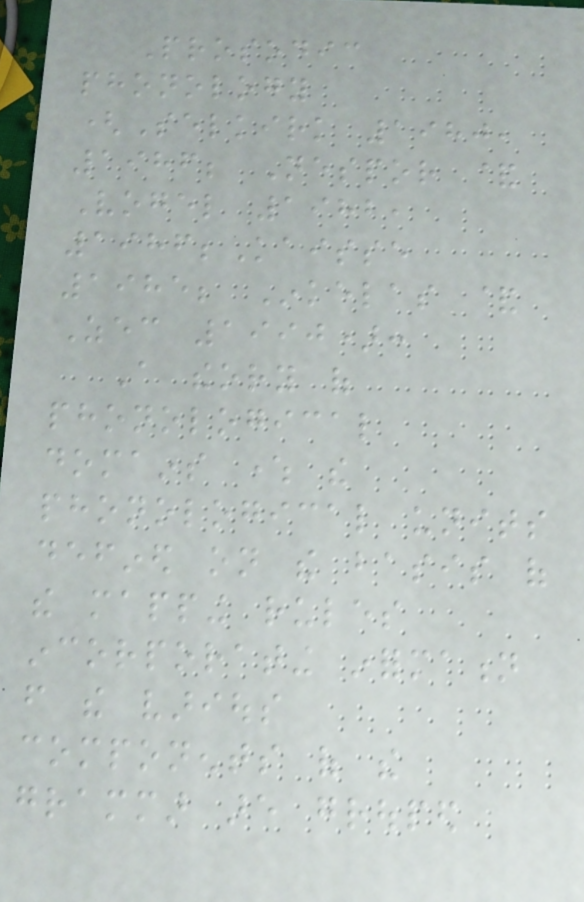Prosodic
phonology
(Selkirk 1980,
1986; Nespor &
Vogel 1982,
1986;Kaisse
1985; Inkelas &
Zec 1990):
A theory of
phonological
domains where the
phonological units
defined on the basis of
the mapping rules
incorporating information
from the various
components of the
grammar are grouped
